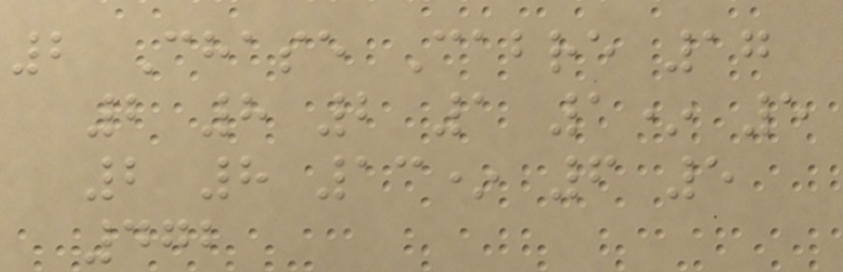2 Chase Cabre 17
2 8 2 1 1* 5
2 8 13* 6 5
472
